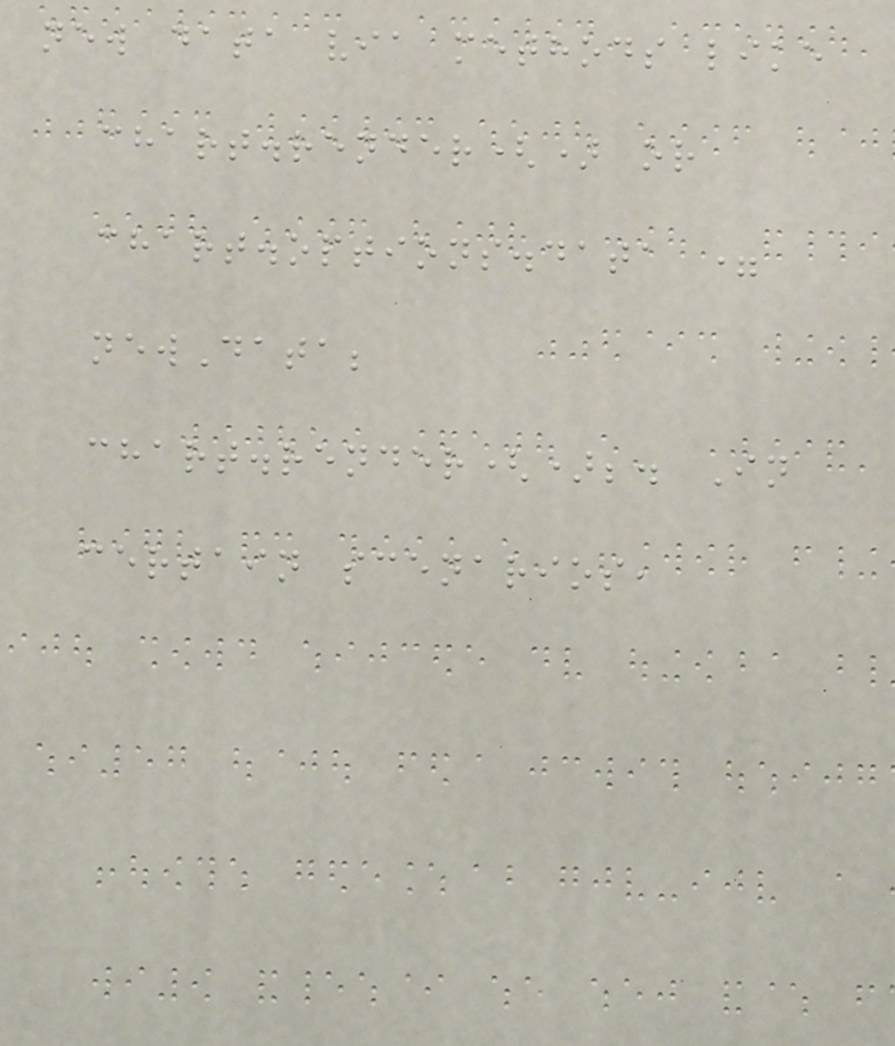new data via methods like
chart.render() or
chart.options.data =
newData;
chart.render();. In
certain scenarios,
